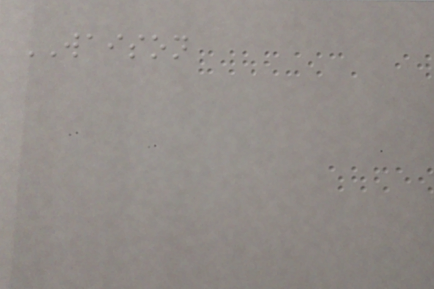WAISON
